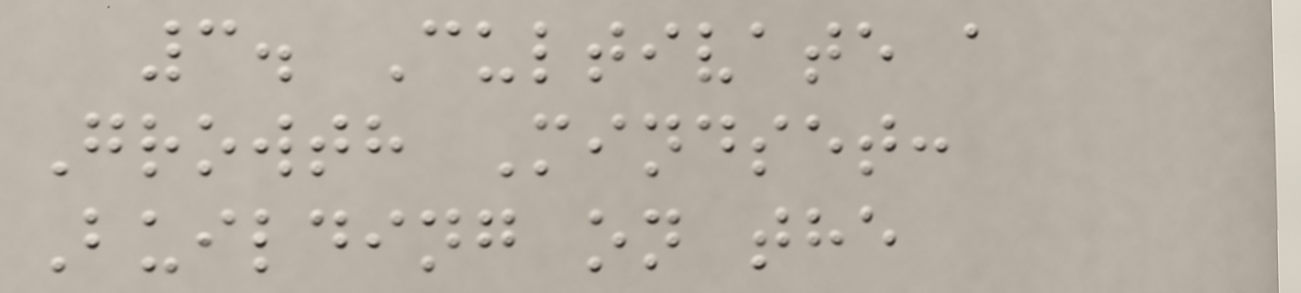3. Cultivate a
Growth Mindset:
Building on the
